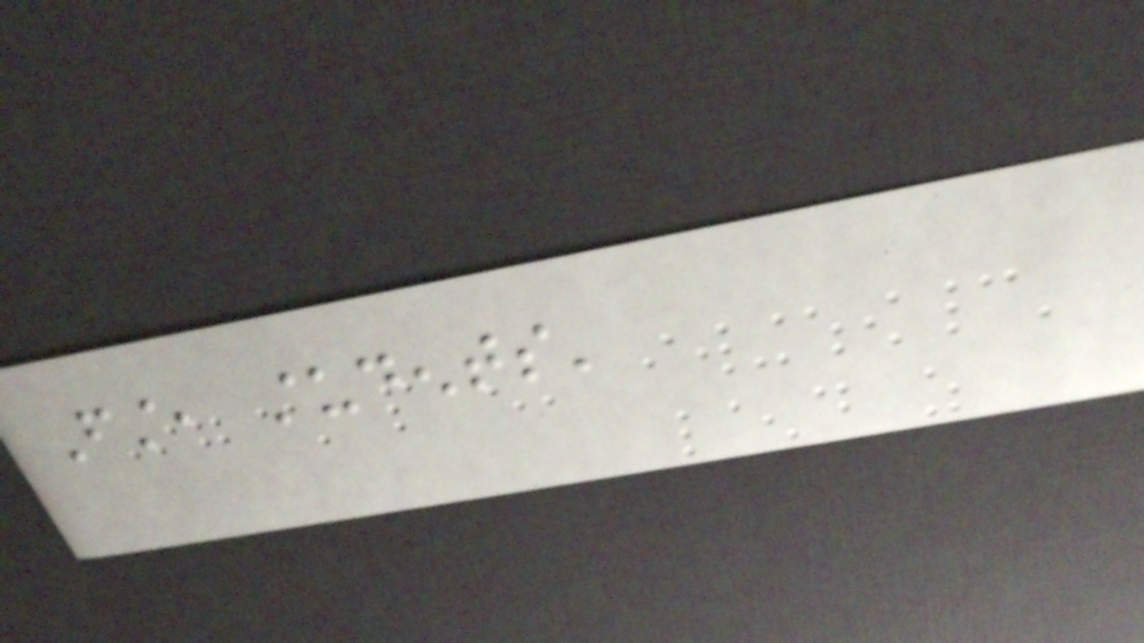First, students'
